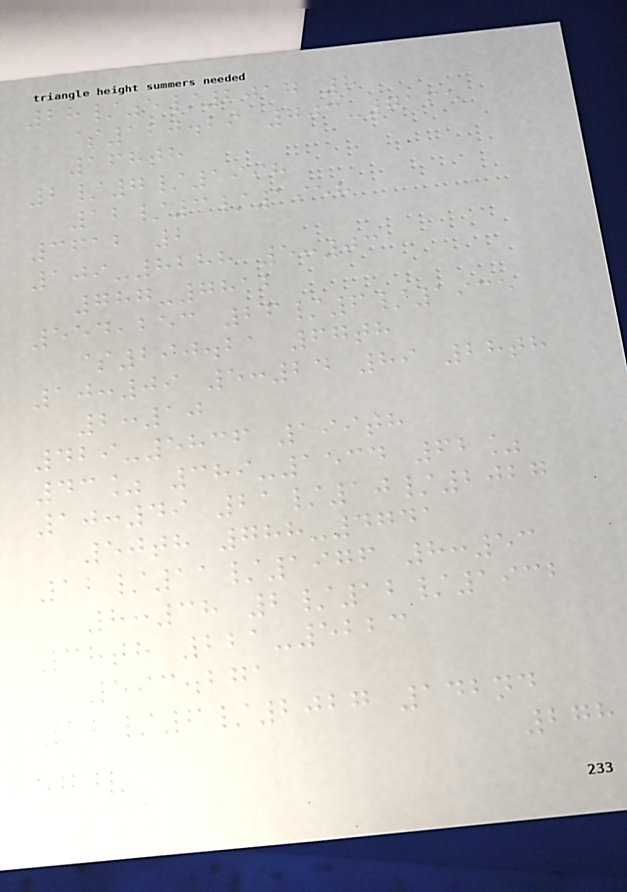28/5/2017 8
$120.29 703-7165
168th
2/7/1998
12/3/1958
3612 2
109-8288 5:03
787-7812
554,253 26/6/1935
$290.21 67th
10:09 5:24 89 28th
2:10
429-5836 199th
43% 389-1534 62%
10:49 21/10/2027
50th 788-4741
12/11/1976 8:53
8:38 2/12/1932
38th 221-5223
593.271
12/6/2027 142nd
278
